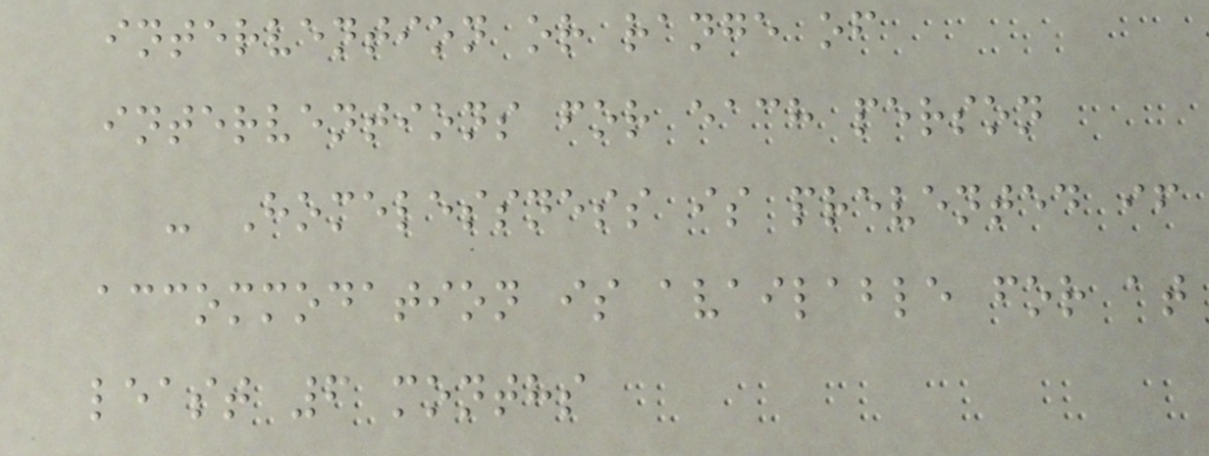intervention or range of
interventions for each person
- Homelessness is prevented if
accommodation is available for at
least 6 months
